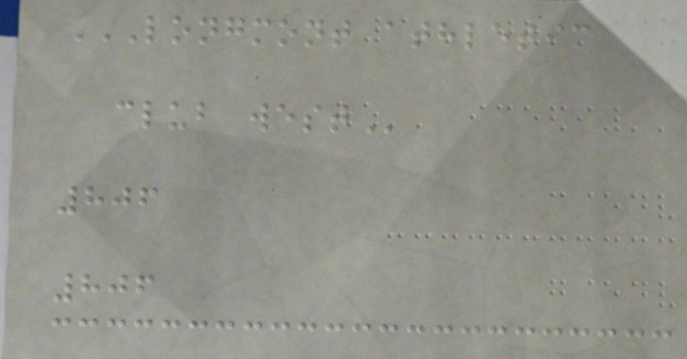LONGMONT ATHLETIC
CLUB WEST
806
806
